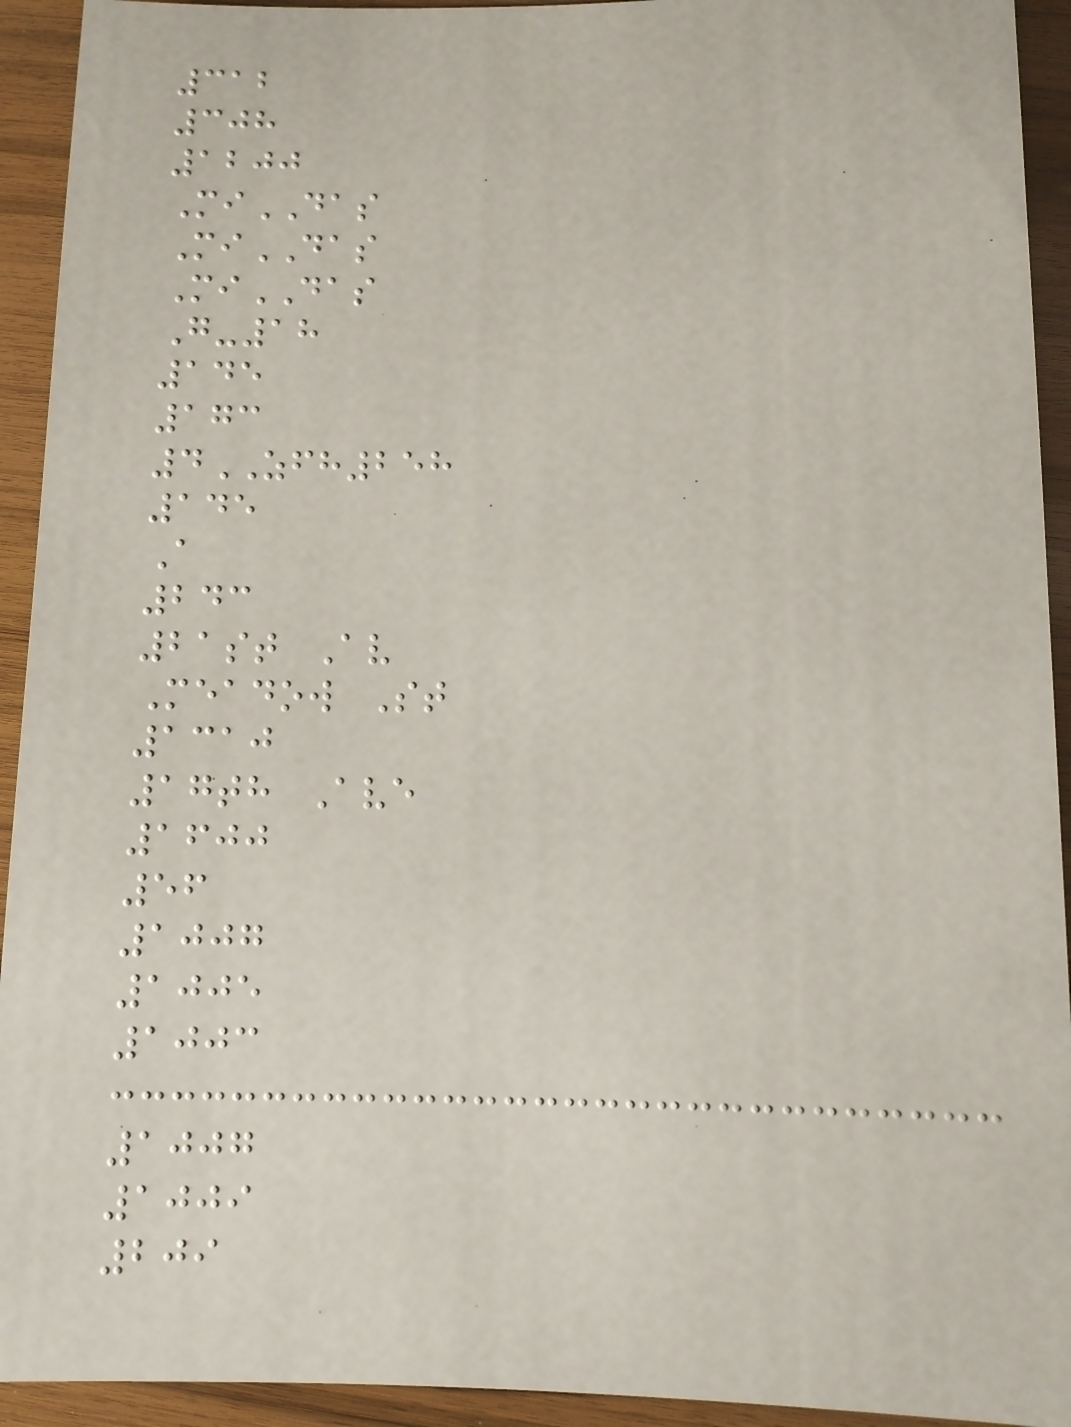312
308
1200
MiDAS
MiDAS
MiDAS
G-18
145
173
4ZFH258
145
A
243
21st Av
Meadow St
1310
17th Ave
1600
56
1007
1005
1003
1007
1009
209
